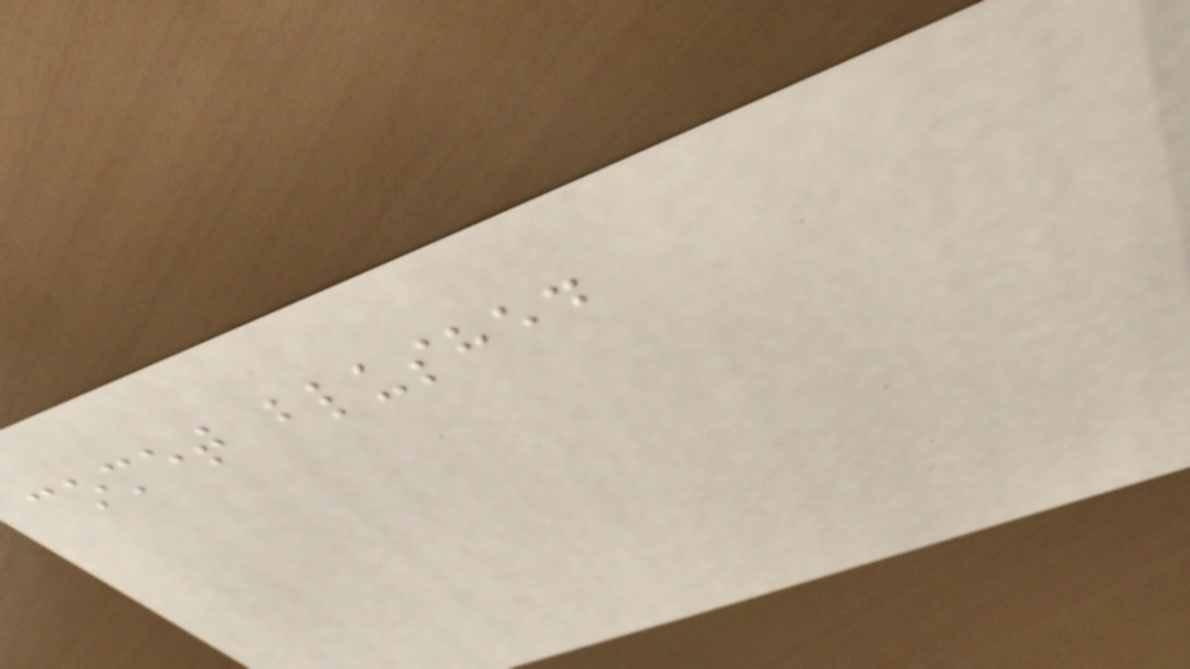comet blushed
